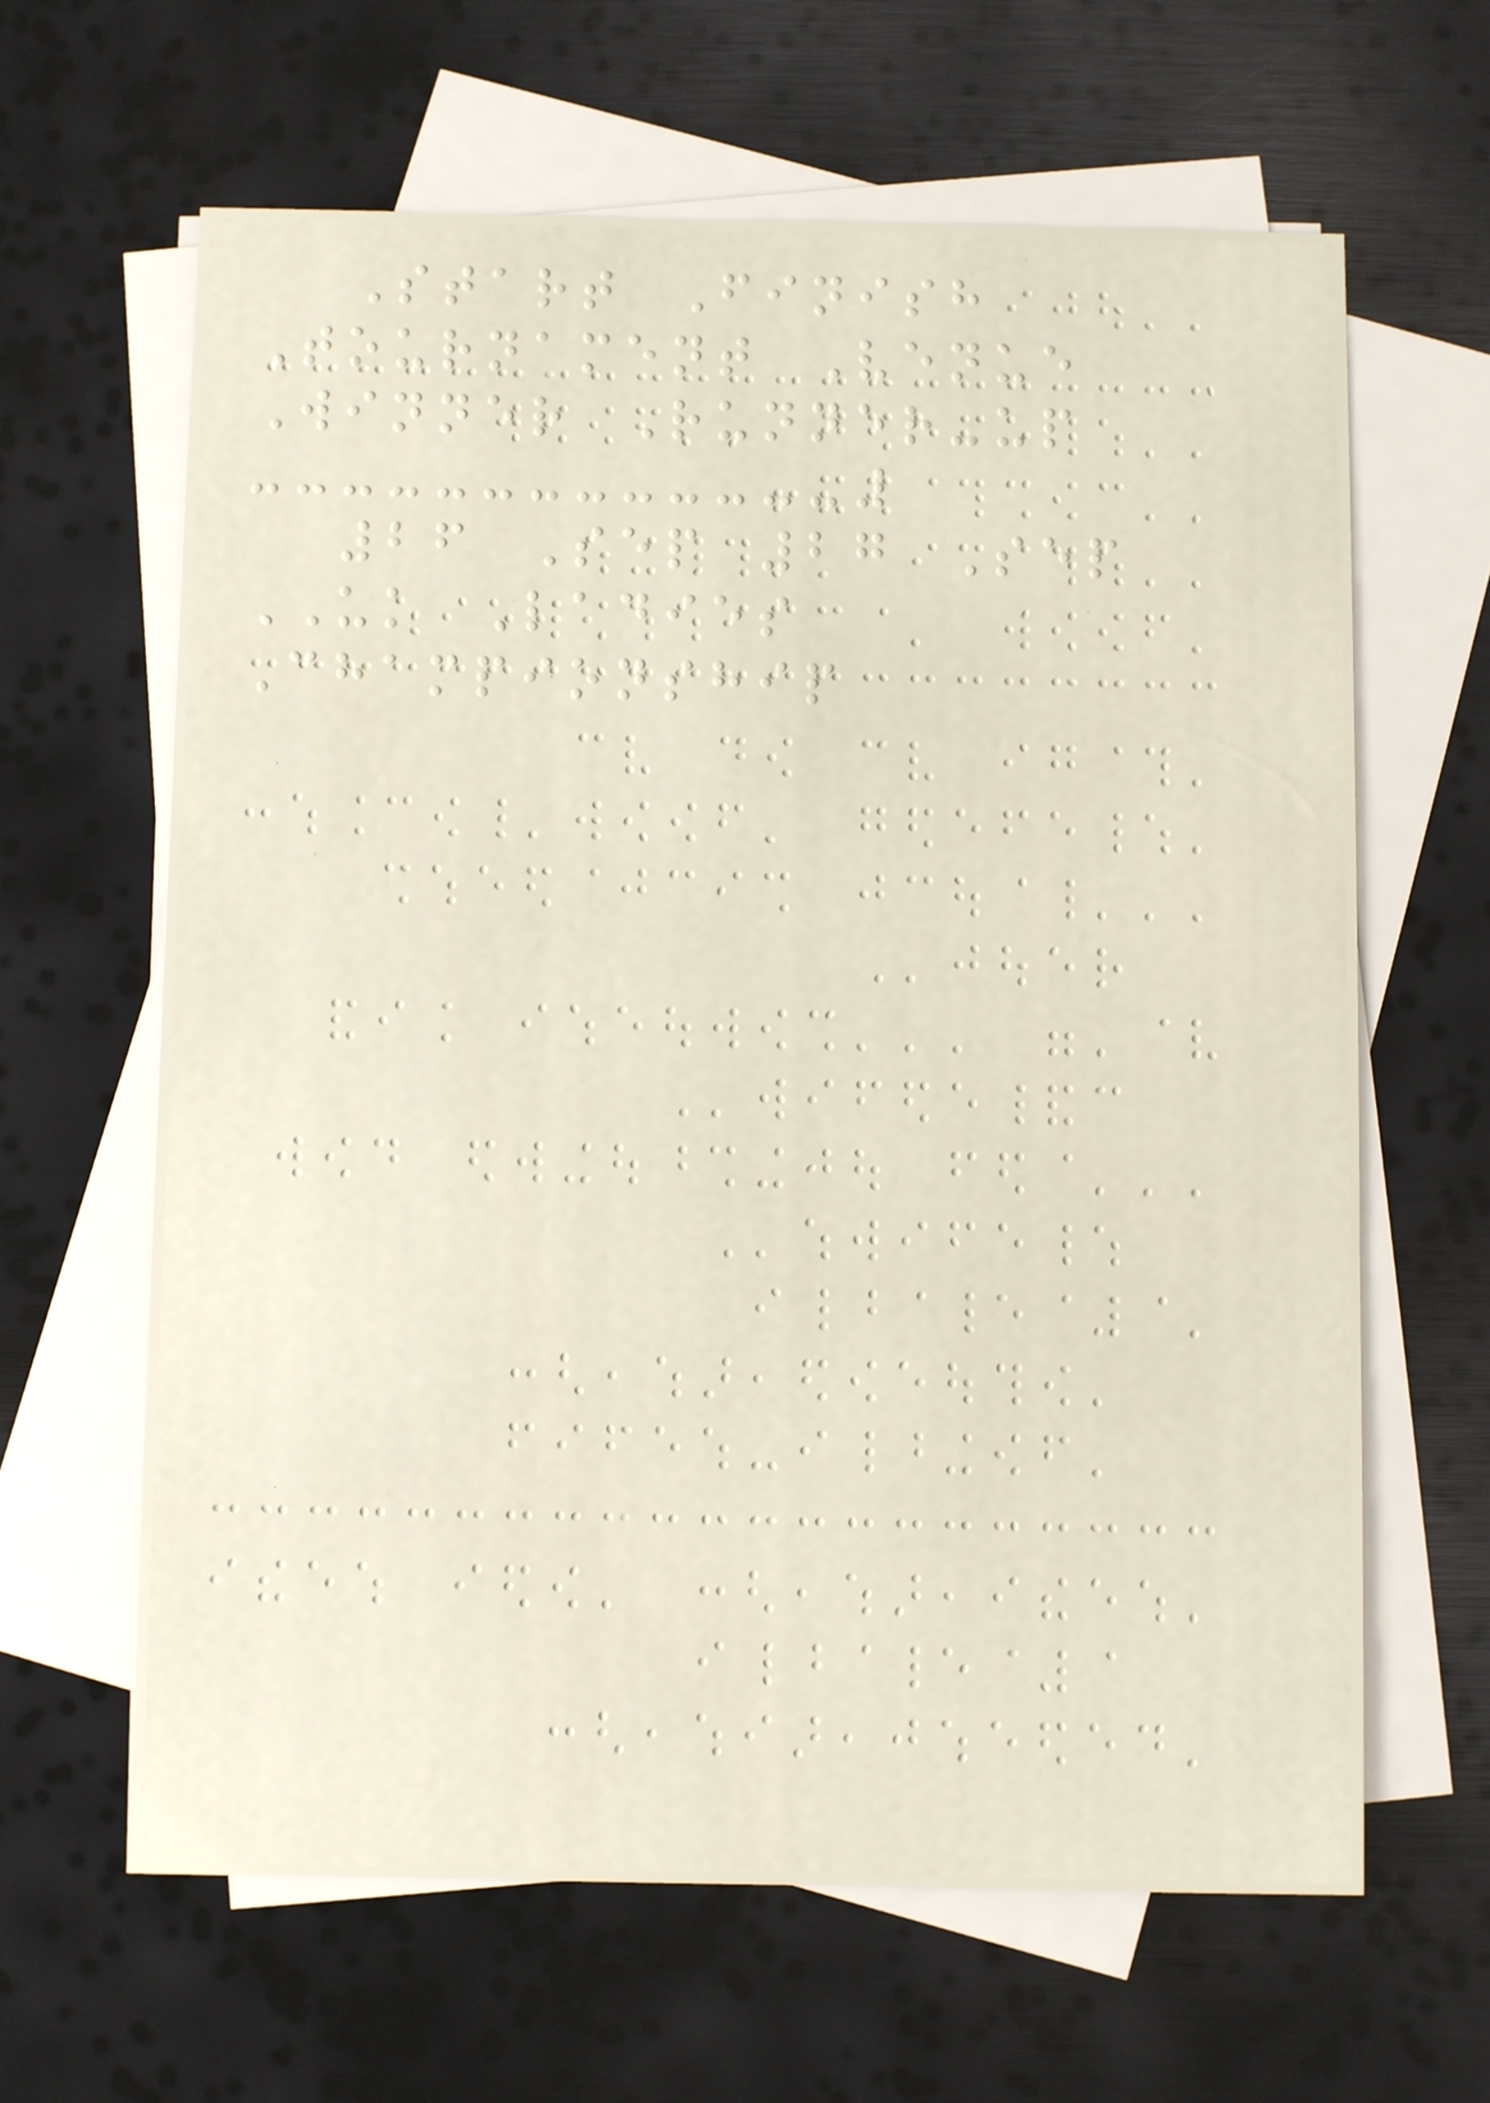Start Finish
Tournament Venue
Winner Runner-up
26 Sep 27 Sep
UK Ladies
Championship
